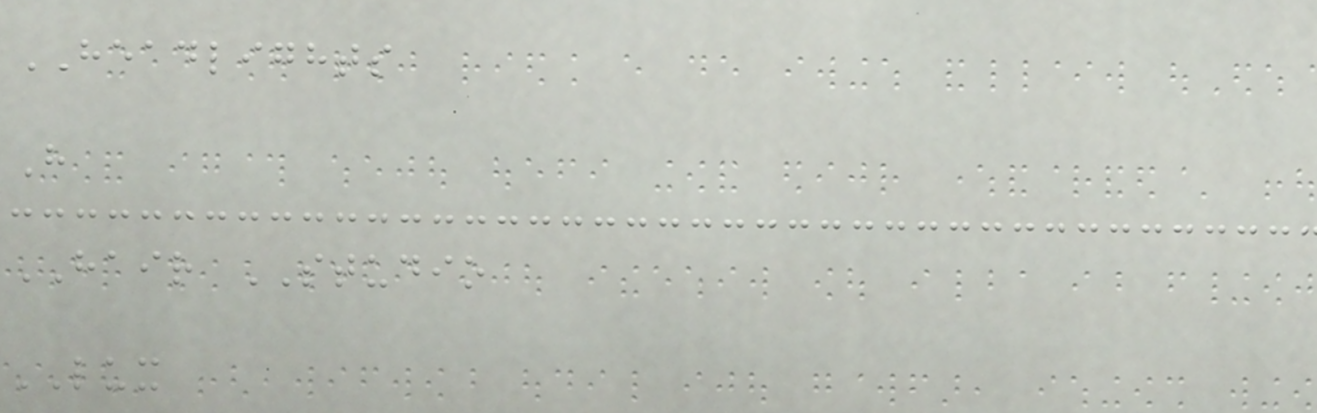HEADLIGHTS
H
HAIR STUDIO
LUX
